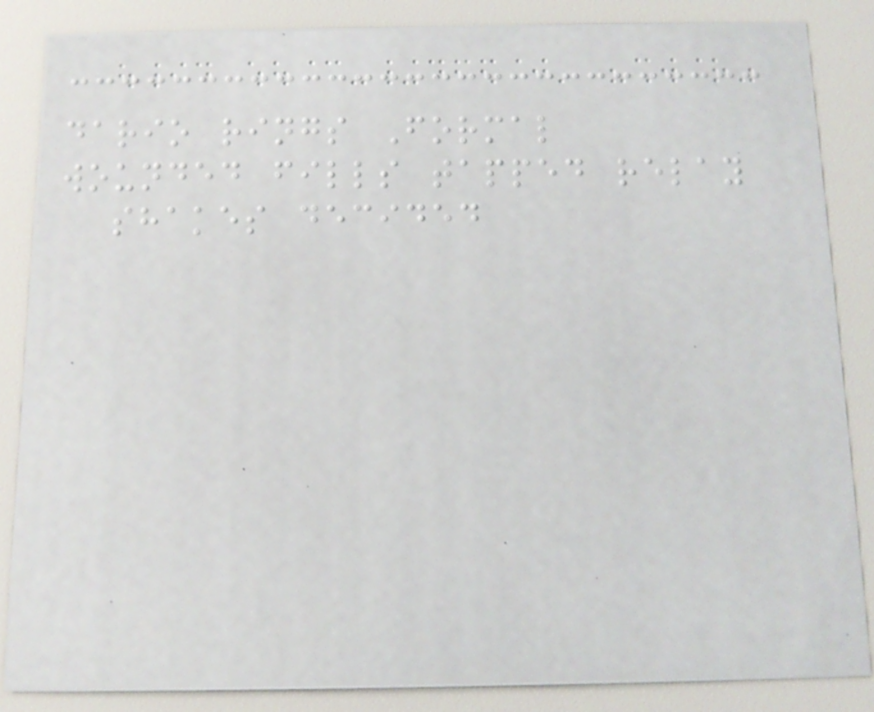dario rings Formal
wounded fills tapped relay
shakes decided
